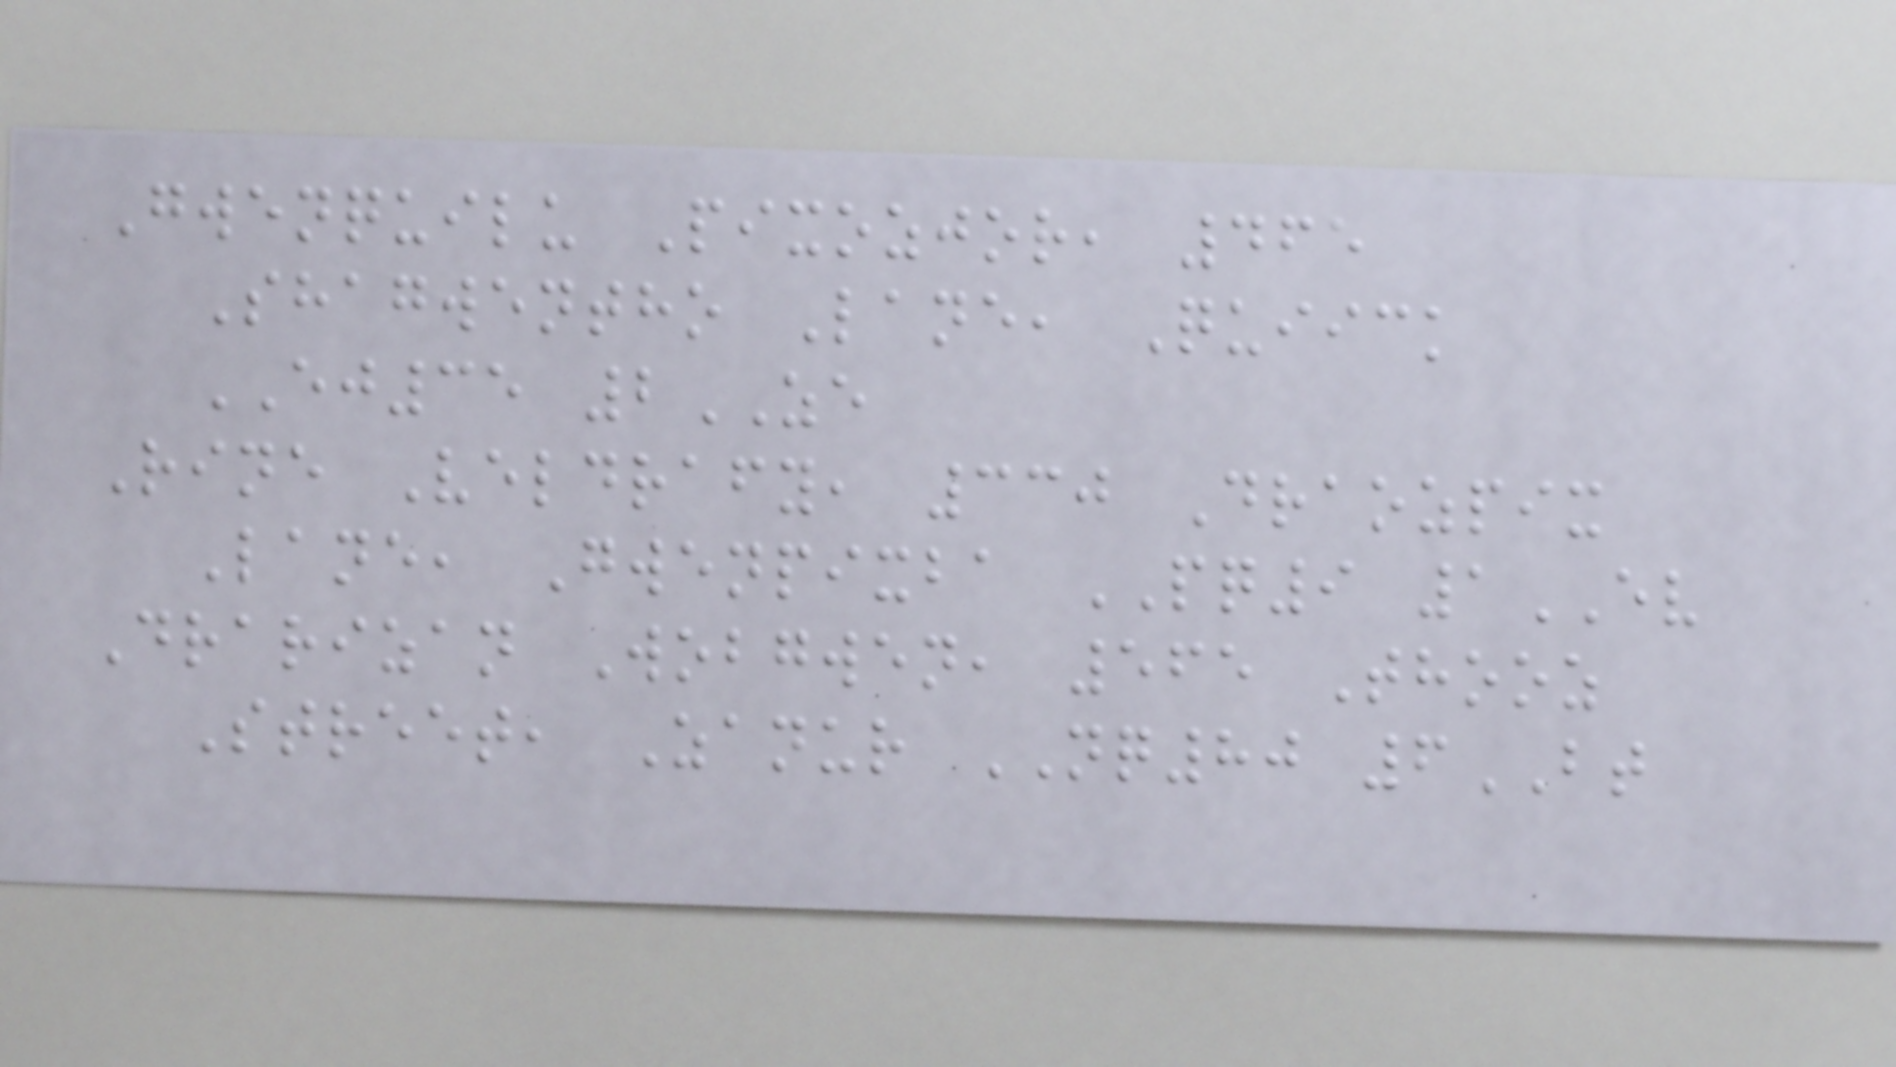Gwenquilu Pixozjor, 465
Shagwentho Lane, Quiick
EJ35 2ZE
Rine Veldrafy, 330 Draozpix
Lane, Gwenpixba PQ9 1EV
Drarizan Wobgwen, 565 Thooz
Street, Zanur NQ80 6BT
